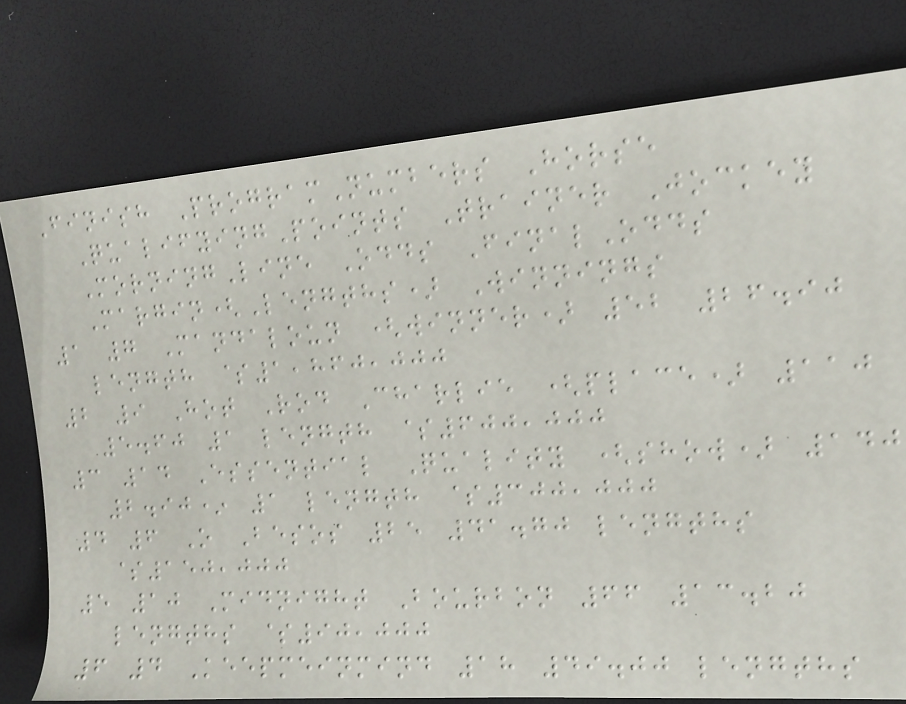Finish ProgramNumbers Horse
QualifyingPoints Trainer Jockey
MorningLine Odds FinalOdds
Margin(Lengths) Winnings
1 7 Mandaloun (winner) 52 26.90
length $1,860,000
2 9 Hot Rod Charlie (place) 110
5.60 1 length $600,000
3 14 Essential Quality (show) 140
2.90* 1 length $300,000
4 6 O Besos 25 41.70 lengths
$150,000
5 10 Midnight Bourbon 66 13.20
lengths $90,000
6 4 Keepmeinmind 18 49.00 lengths
